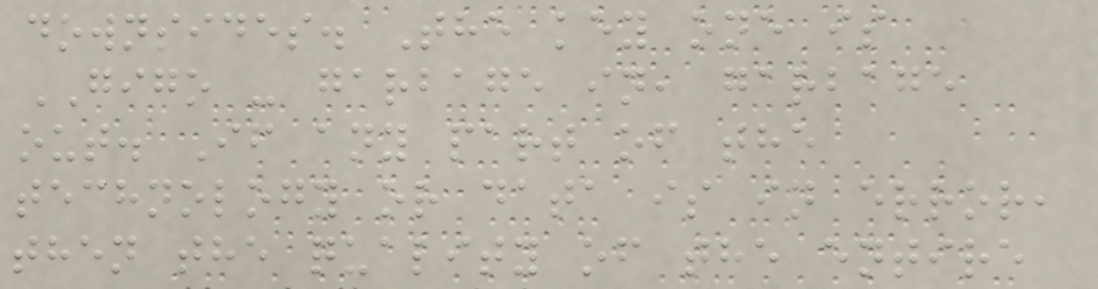downsides. The key one is
GIGO - garbage in, garbage
out. If any part of the
technology or data is in error,
then the quality of the entire
